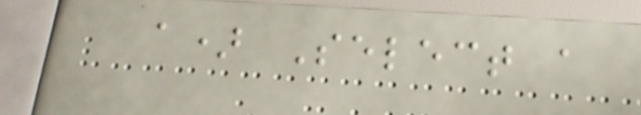a) Select a
